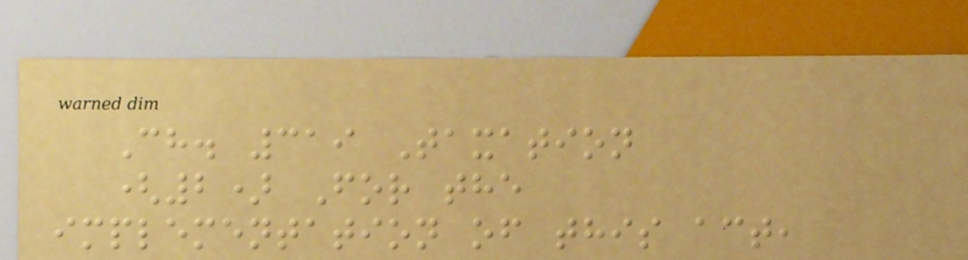Ch. 319 Taxation
(2) For the
implementation of this act,
